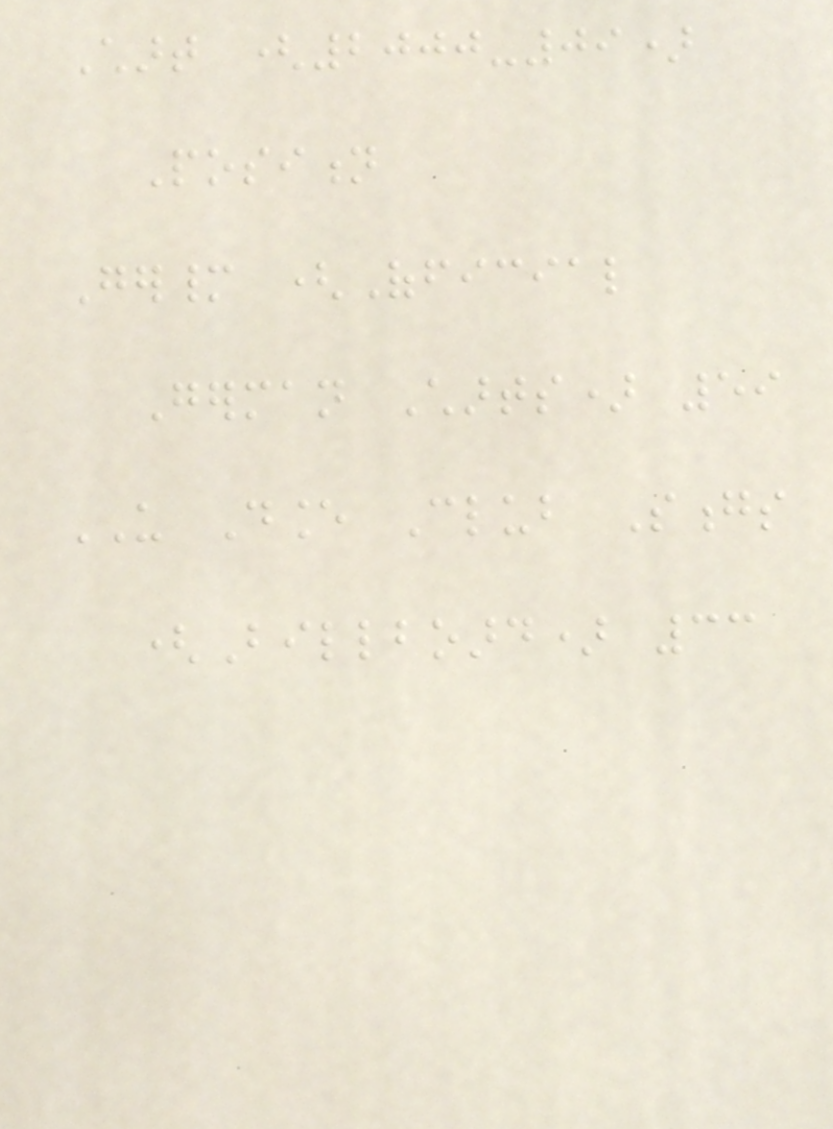Chart (2000-09)
Position
Germany (Official
German Charts) 59
US Dance Club Songs
(Billboard) 33
